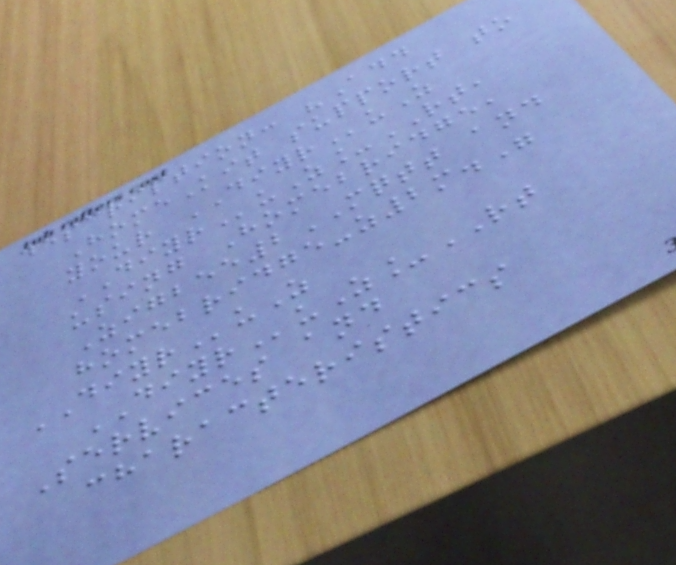description: "Add
HomeKit support to
your DIYRuZ
DIYRuZ_RT,
using Homebridge,
Zigbee2MQTT and
homebridge-z2m."
DIYRuZ
DIYRuZ_RT
Services and
characteristics
